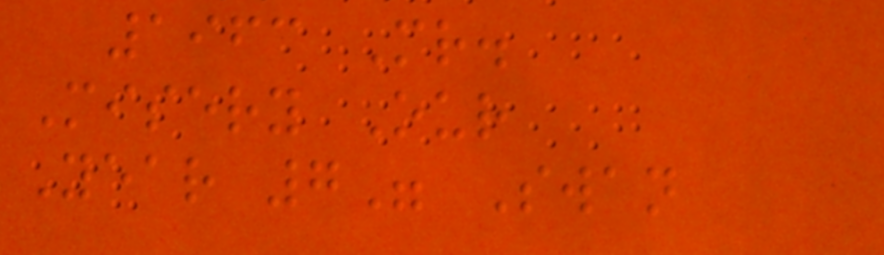1963 Mr.
Misery Our
Year 7" Swan
